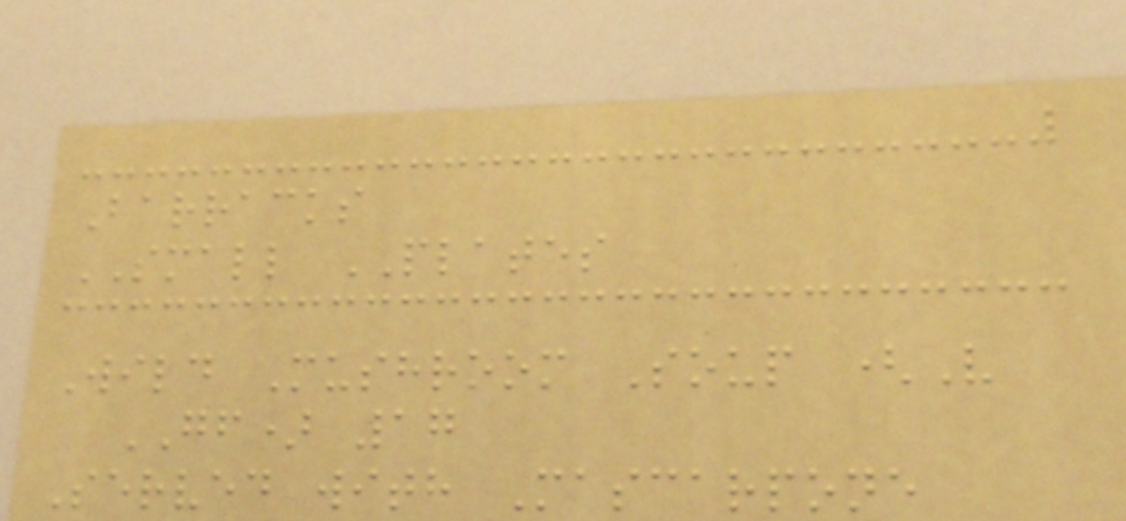Barracks
SMALL PLATES
Wild Mushroom Soup (V
GF) 17
Served with Mascarpone
